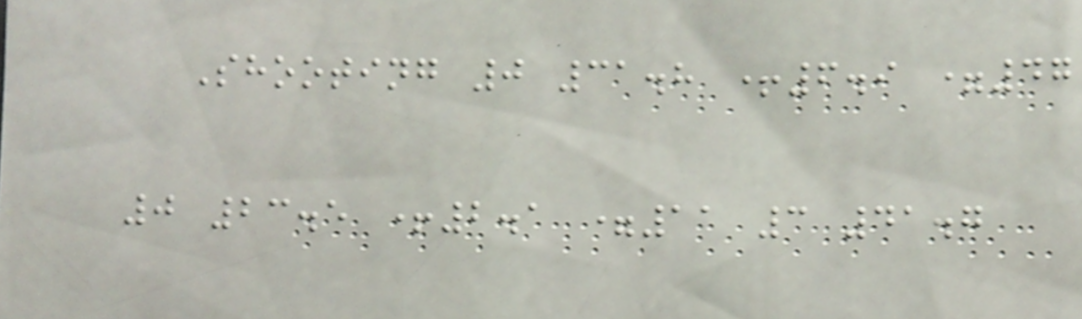Shooting 0 31.8 +6.9 =47
0 23.5 +2.1 =11 3 41.7
